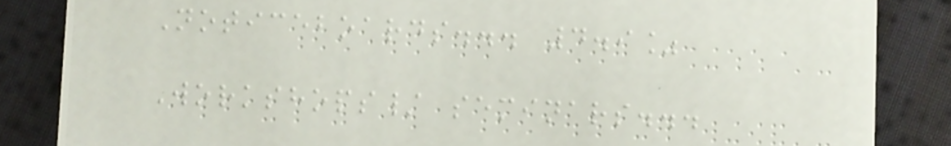Noticeboards... 4.9%
Workshops/ seminars...
